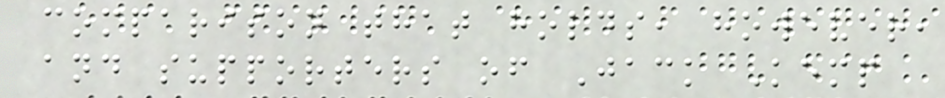comparison that holds, however,
and supporters of Jack Kemp
